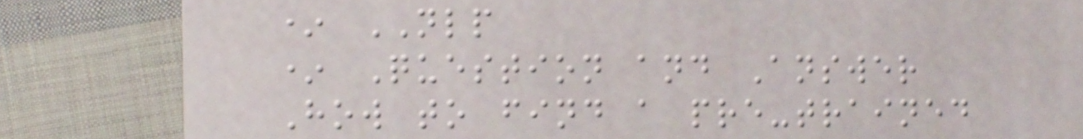* NLP
* Question and Answer
How to find a pre-trained
